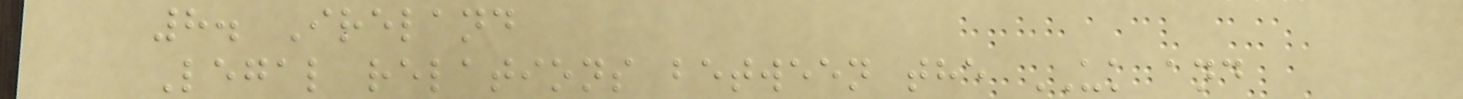8. Ireland
Legal relations between the UK and
